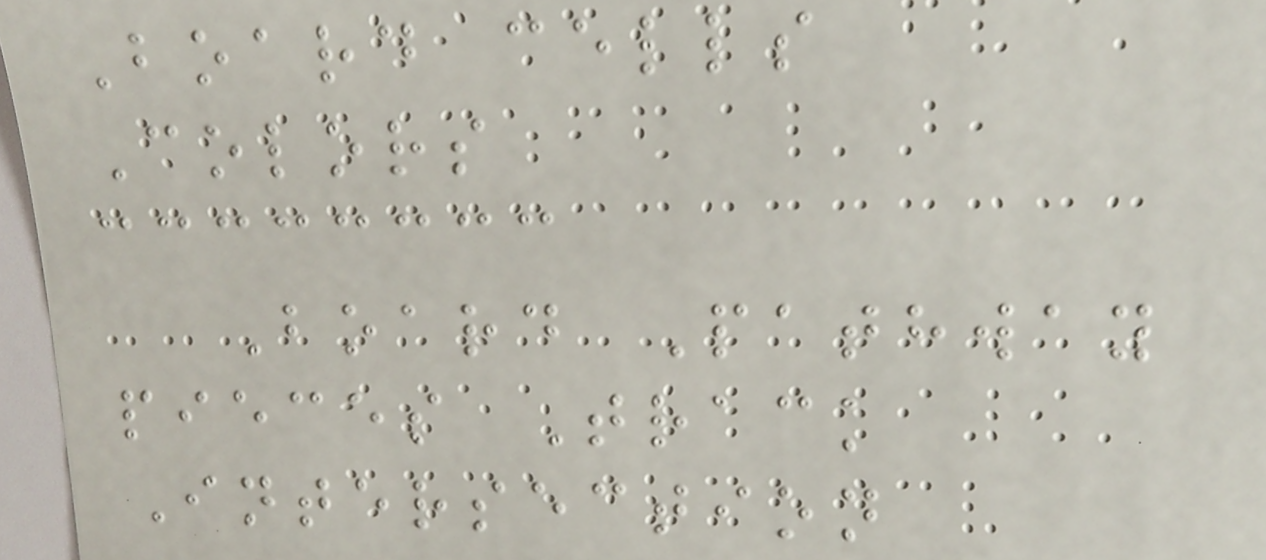Board cells
Colors
Board Pathway
pieces Track
Intersection
